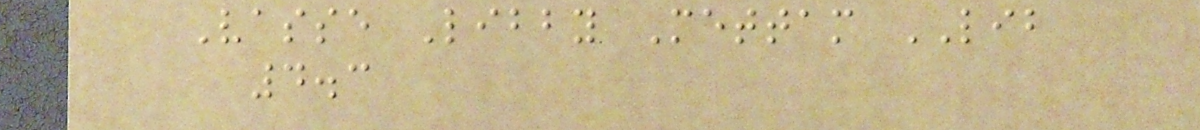Vasse Libby Mettam LIB
4.3
